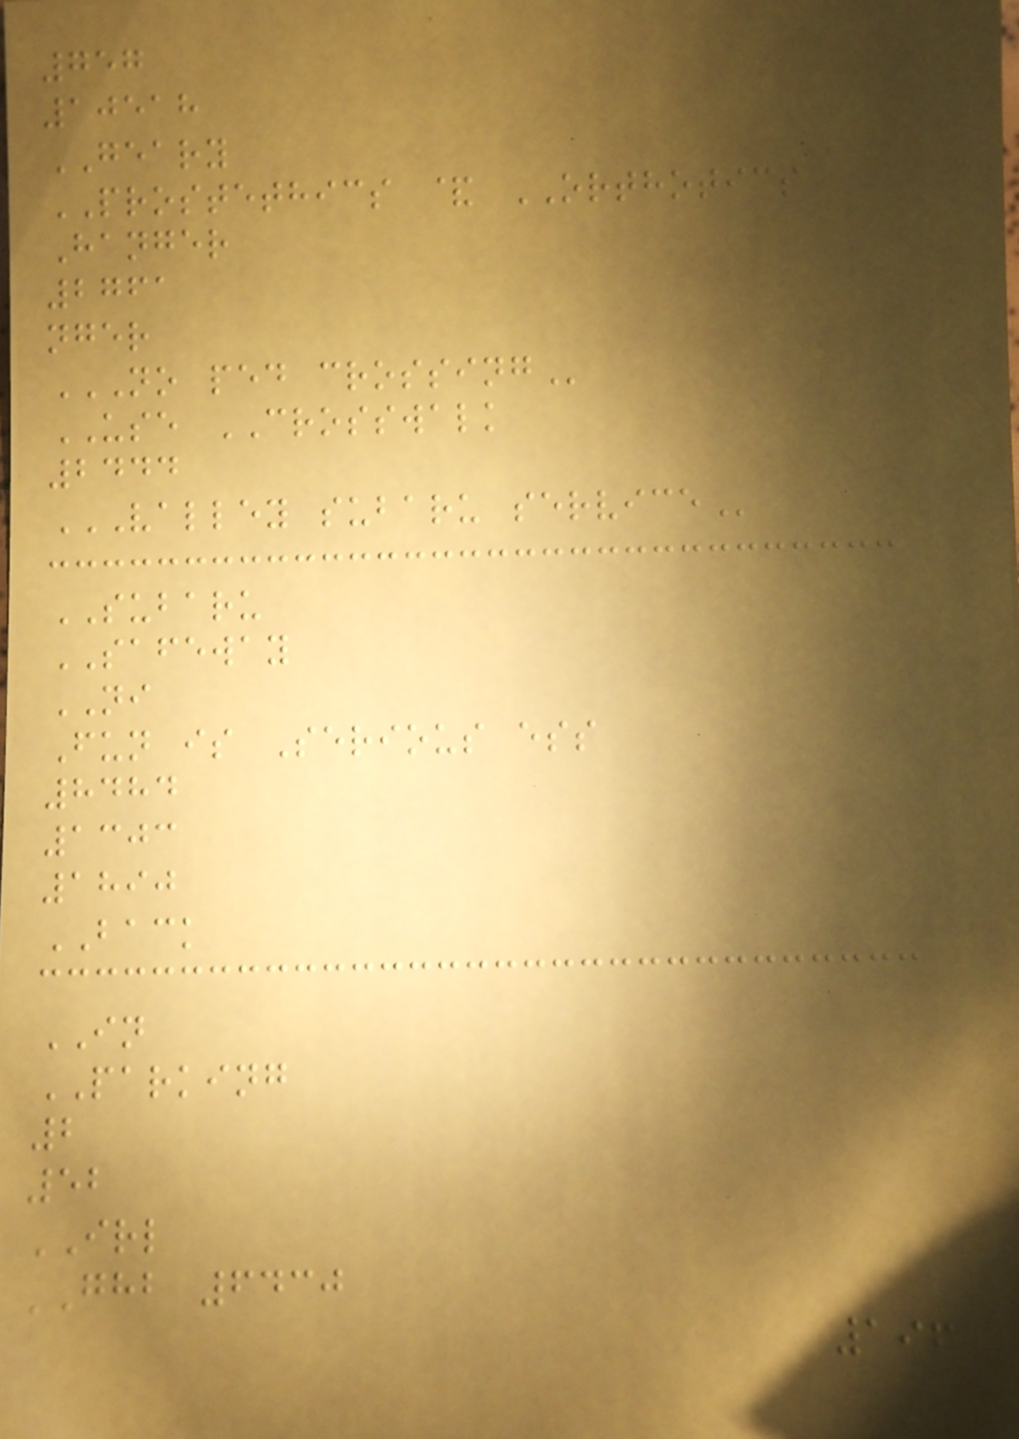757
10518
GEARY
PROSTETHICS & ORTHOTICS
Hanger
2761
nger
NO PED CROSSING
USE CROSSWALK
2444
VALLEY SUBARU SERVICE
SUBARU
SAFEWAY
NI
Fun is Serious ess
8484
1303
1890
BACK
IN
PARKING
2
52
IRL
GHB 6430
196
